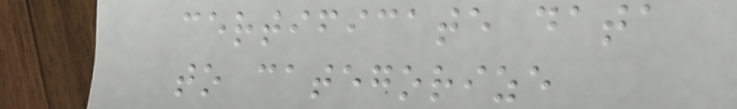certificate data
to categorize
